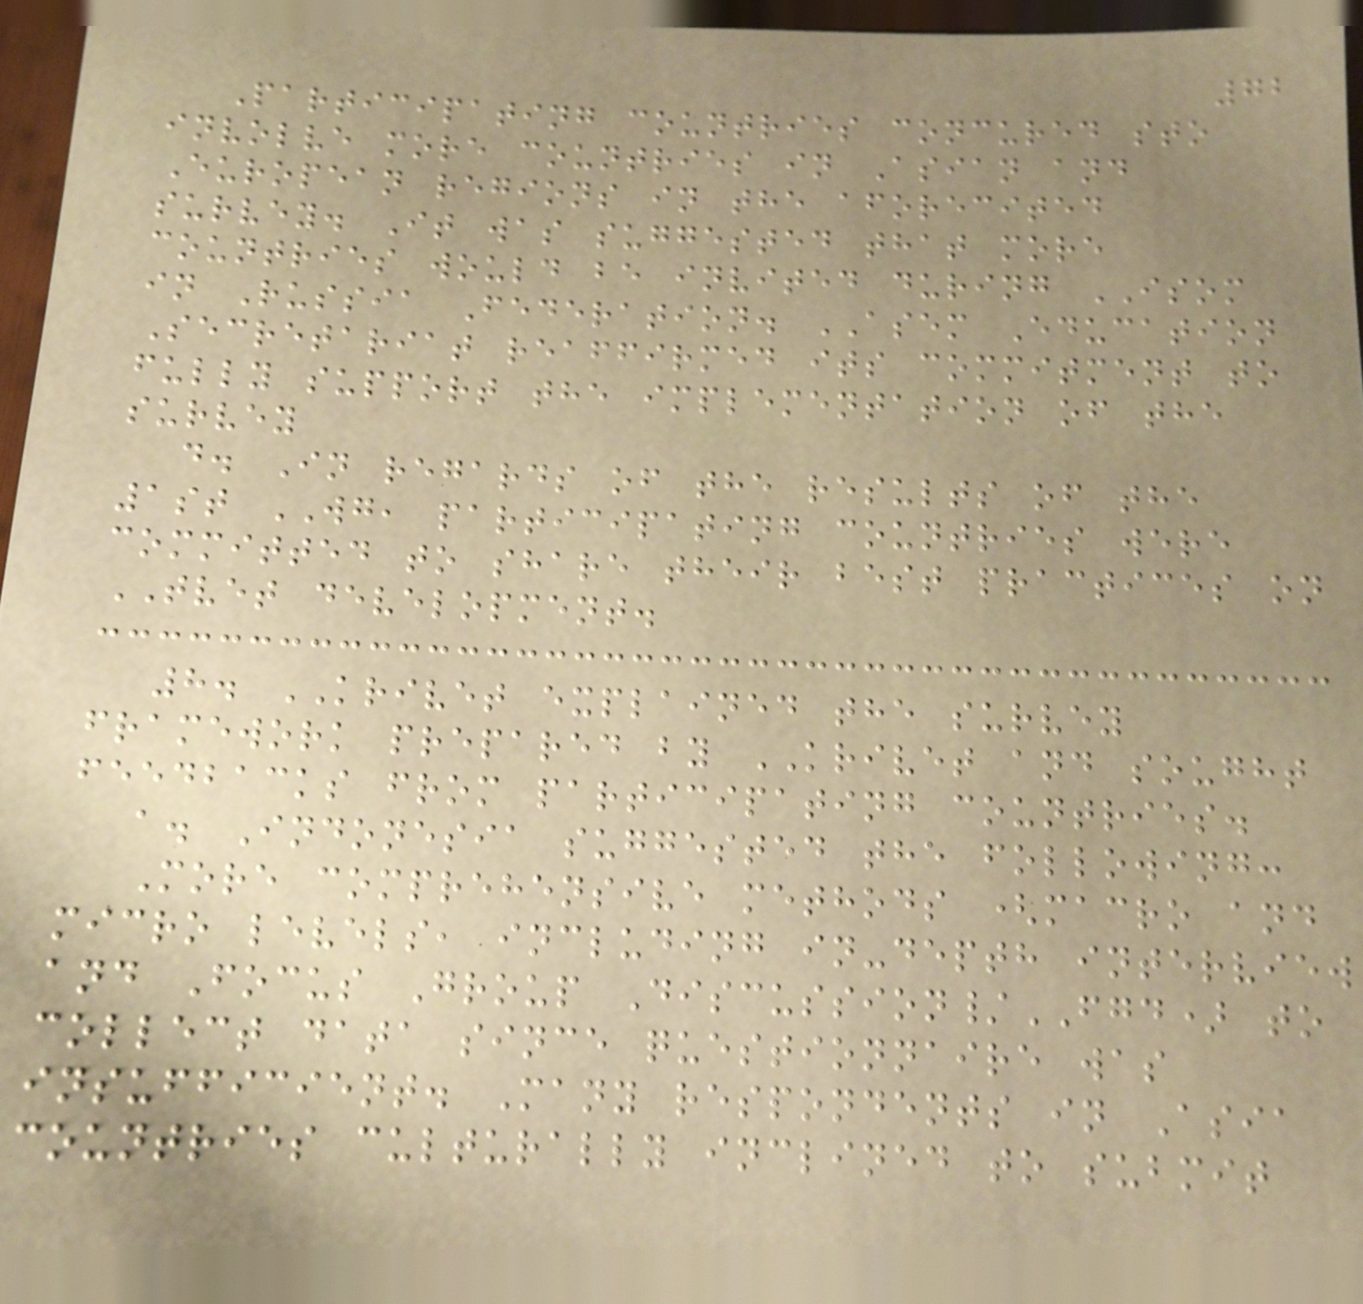72
Participating countries concured sto
involve more countries in Asian and
European regions in the aforecited
survey. It was suggested that more
countries would be invited during ISOM
in Russia Federation. ASEM Education
Secretariat reaffirmed its commitment to
fully support the implementation of the
survey
d. In regards of the results of the
1st WG, participating countries were
committed to share their best practices on
TVET development.
8. KRIVET explained the survey
framework prepared by KRIVET and sought
feedbacks from participating countries.
a. Indonesia suggested the following:
More comprehensive methods (macro and
micro levels, including in-depth interview
and Focus Group Discussion/FGD) to
collect data since questionnaire was
insufficient. Many respondents in Asia
countries culturally inclined to submit
